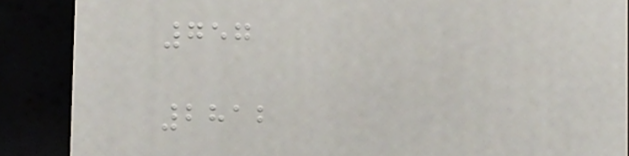757
2812
